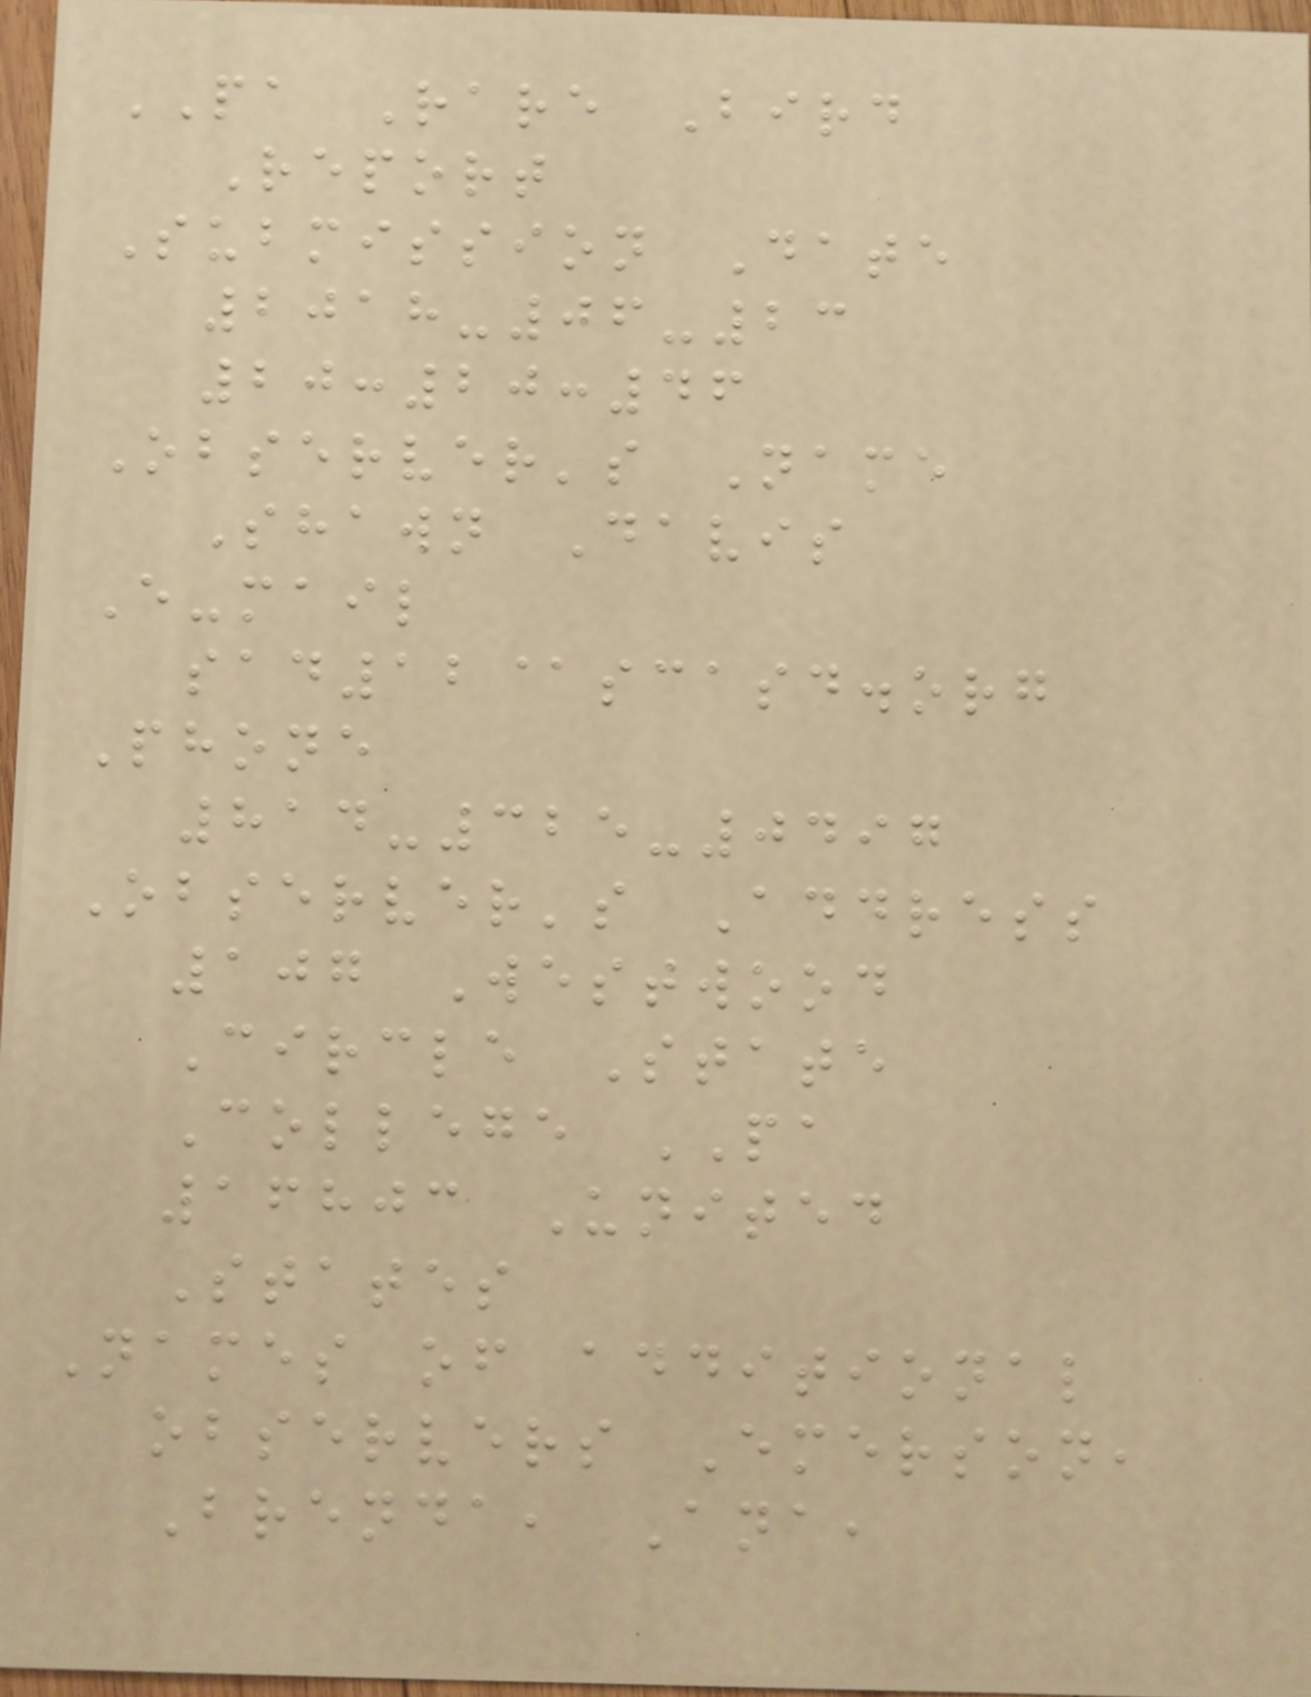PA Rare Bird
Report
Submission Date
2018-06-23
20:20:46
Observer's Name
Shawn Davis
E-mail
sad12@scasd.org
Phone
814-325-0497
Observer's Address
107 Westwood
Circle State
College PA
16803 United
States
Names of additional
observers Emerson,
Brenda, Ana,
